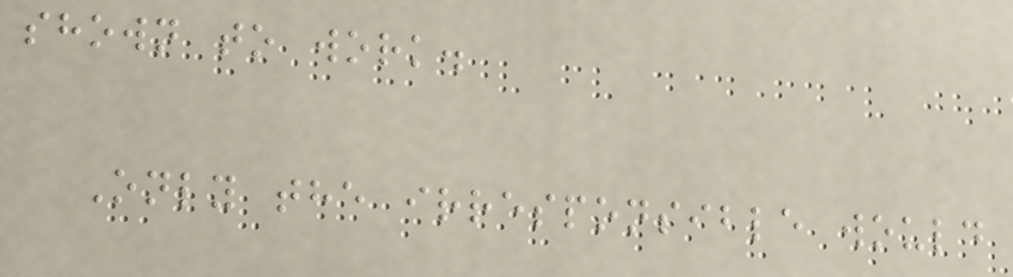shown to work.
Only the irresponsible would
